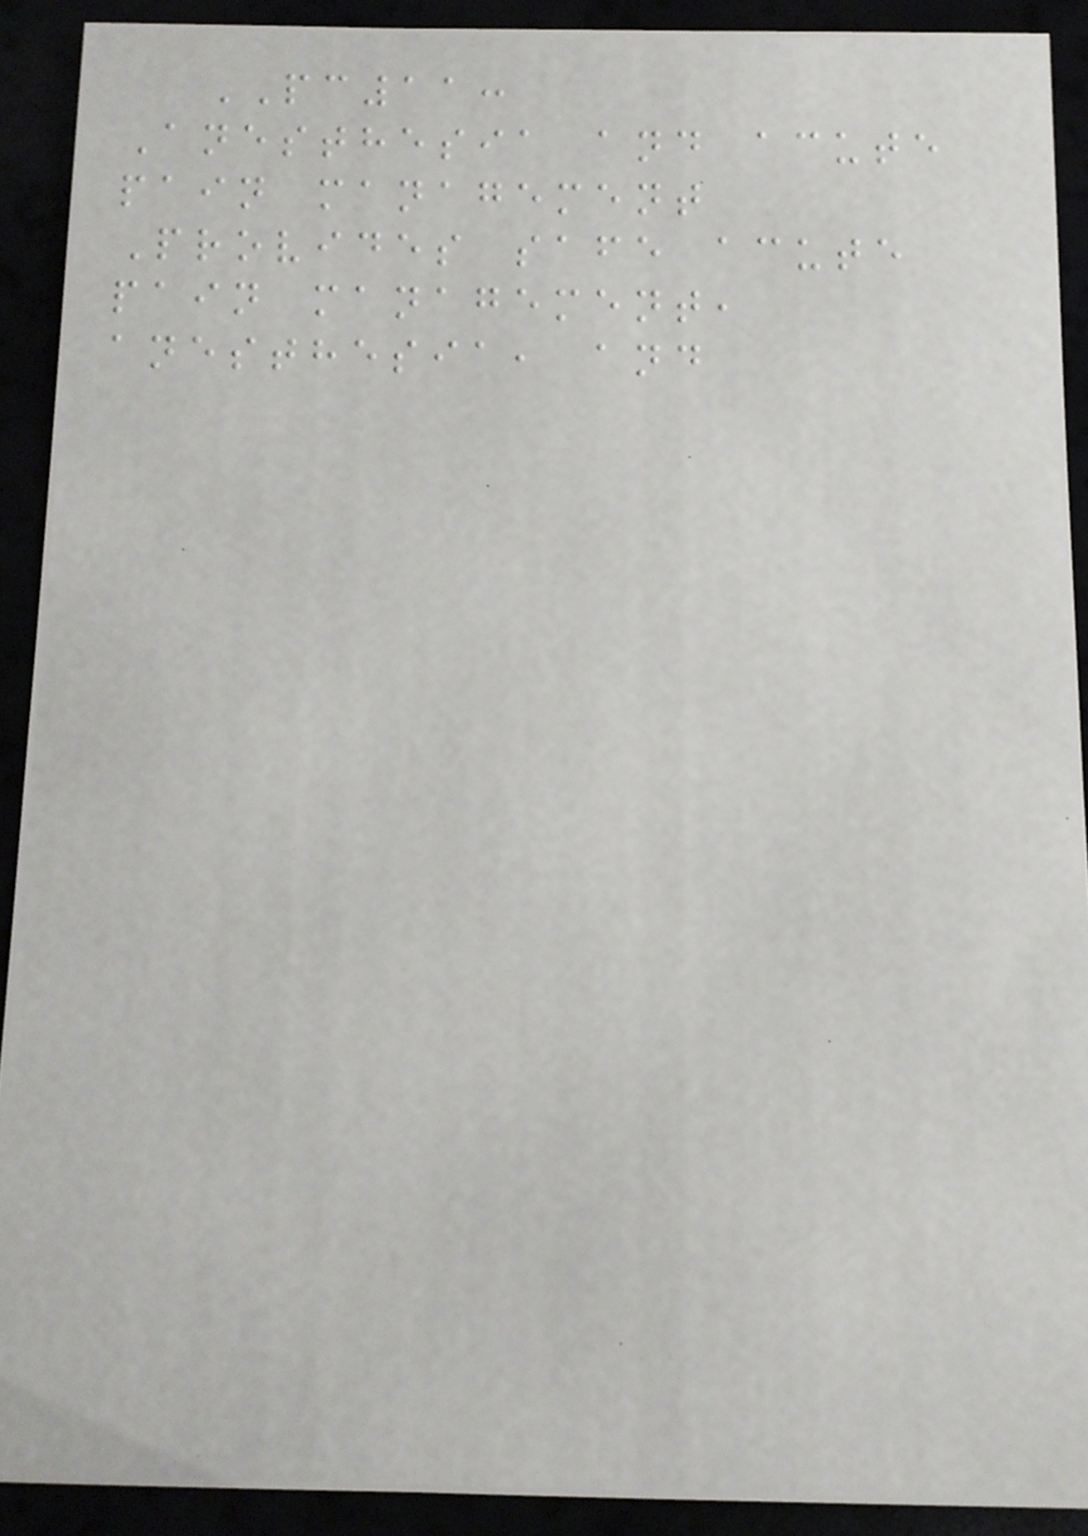PC11:
Anesthesia and acute
pain management
Provides safe acute
pain management,
anesthesia, and
